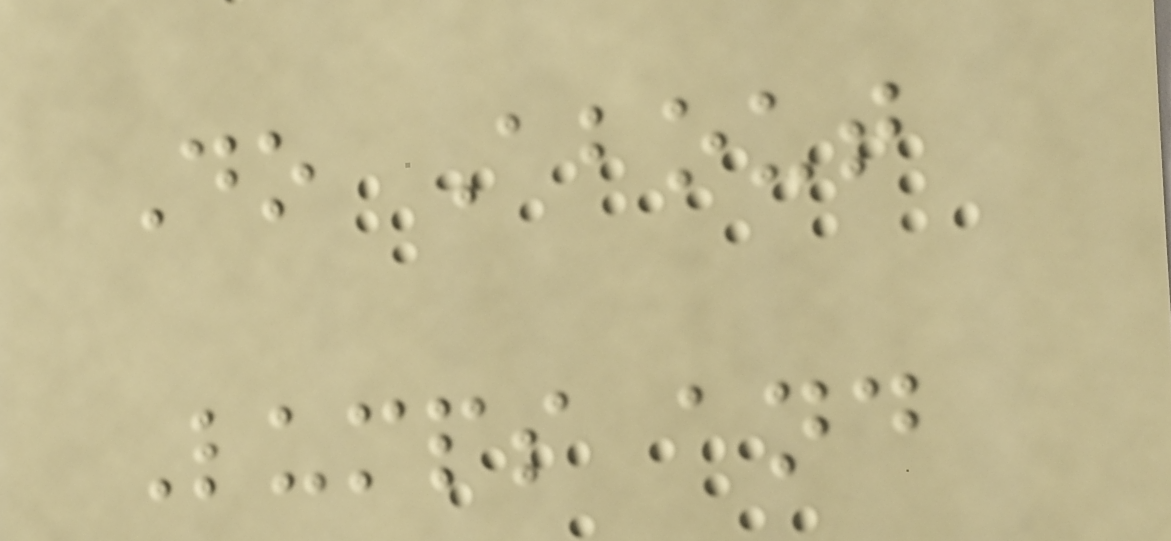Do About
Lumps and
